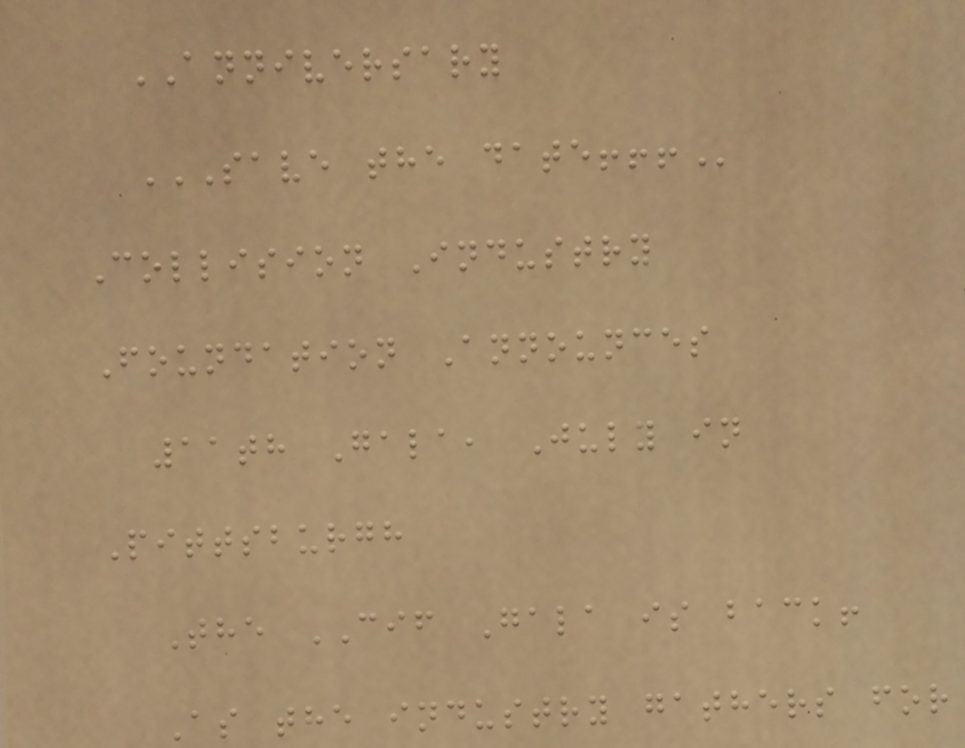ANNIVERSARY
SAVE THE DATE!!!
Collision Industry
Foundation Announces
11th Gala, July in
Pittsburgh
The CIF Gala is back!
As the industry gathers for
